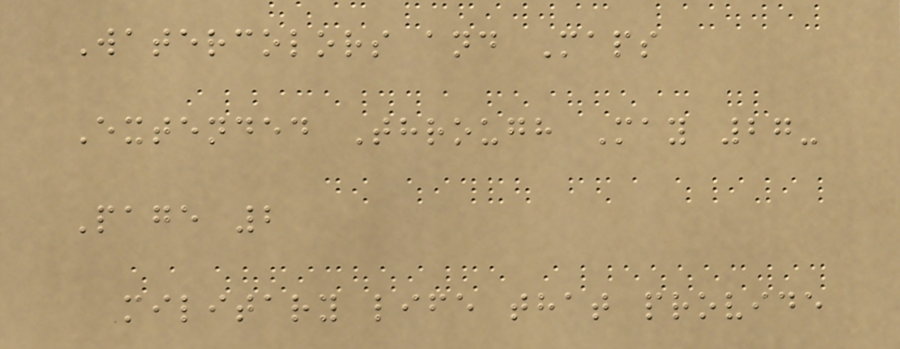Watercolors and Maps
Extended Through May 27-
Page 2
military life that provide
